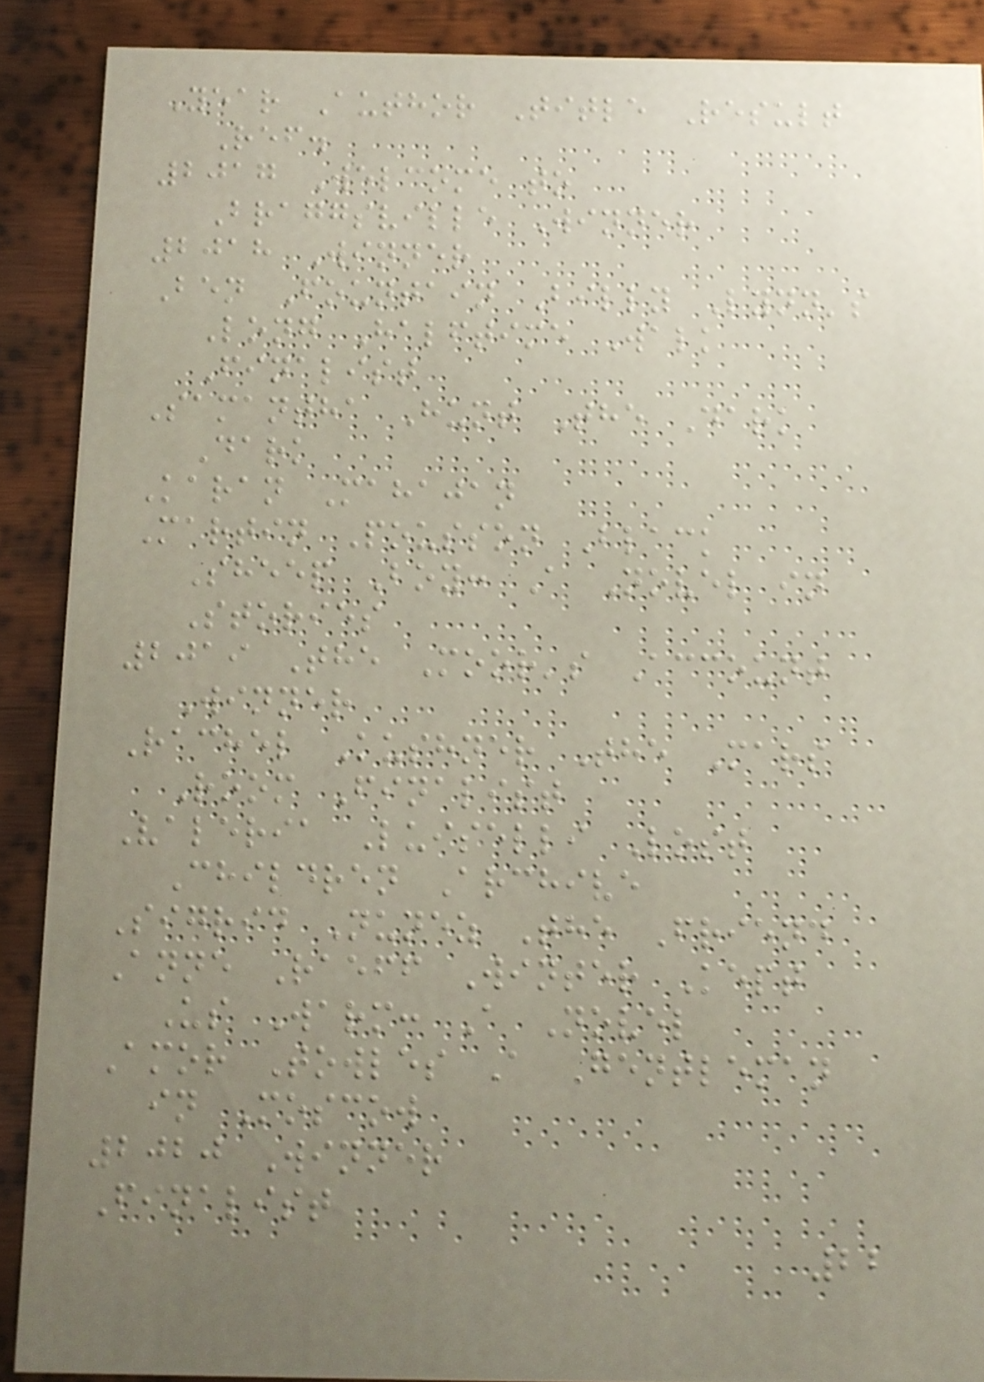Year Author Title Result
Ref.
2017 Welcome to
Braggsville Winner
2018 Winner
Ben Fountain Billy Lynn's
Long Halftime Walk
Finalist
Samantha Hunt The Dark
Dark
Karan Mahajan
Martin Pousson Black
Sheep Boy: A Novel in
Stories
2019 The Moor's Account
Winner
Rachel Kushner The Mars
Room Finalist
Valeria Luiselli Lost
Children Archive
Sigrid Nunez The Friend
Anne Raeff Winter Kept
Us Warm: A Novel
Amor Towles A Gentleman
in Moscow
2020 Winner
Finalist
22
